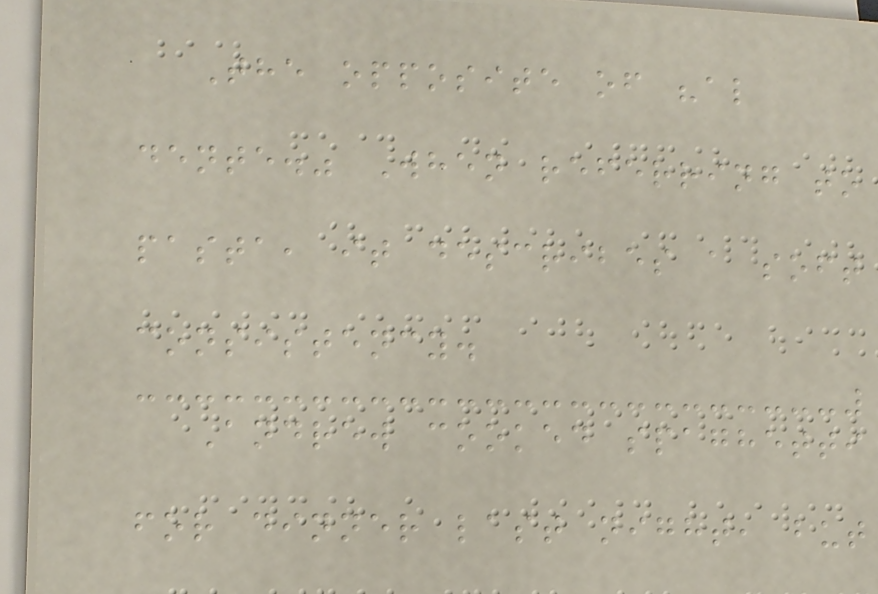The opposite of "al
dente." When referring to
pasta, it describes a soft
consistency.
Andrew cooked spaghetti
for dinner last night, but
